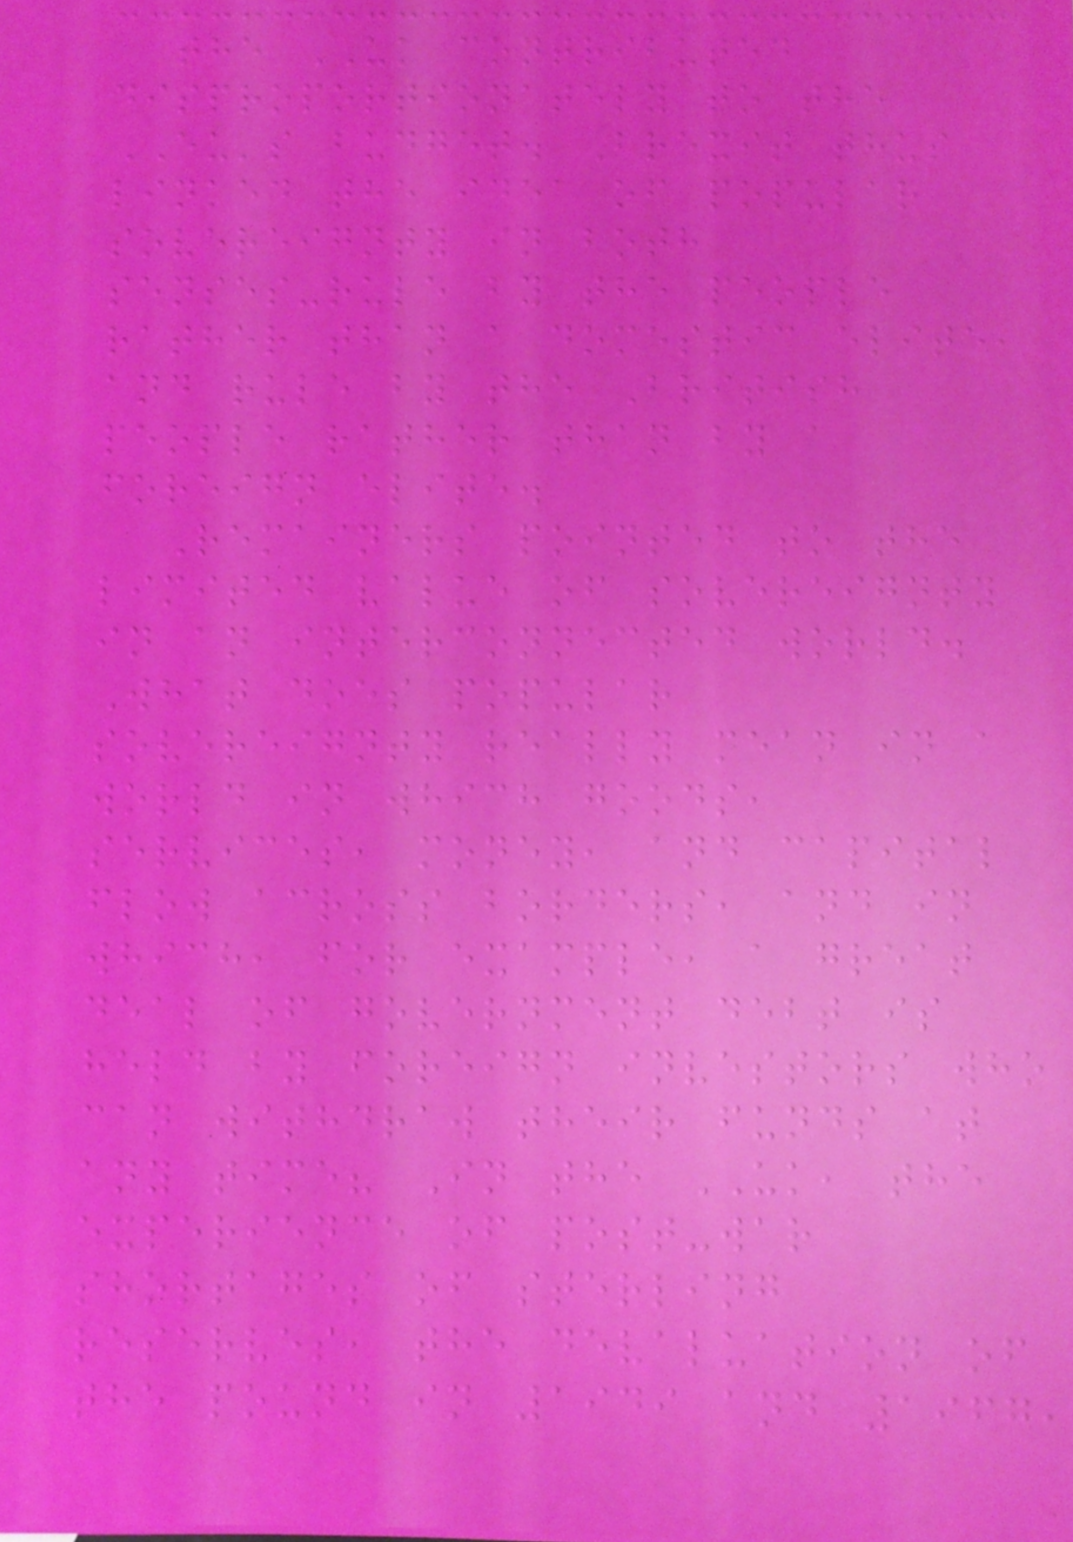the UK contributed
disproportionately to the
EU's budget. Brexit thus
linked the idea of popular
sovereignty in both
senses-rule by the people
rather than a domestic elite,
and rule by the British
people rather than by a
foreign elite.
Remainers pointed to the
limited value of sovereignty
in an interconnected world.
What does popular
sovereignty really mean in a
world in which goods,
services, money, and capital
flow across borders, and in
which, for example, a great
deal of government debt is
held by foreign investors who
can withdraw their funds at
any time? In the UK, the
experience of post-war
shortages of sterling
reserves, the devaluation of
the pound in 1949 and 1967,
